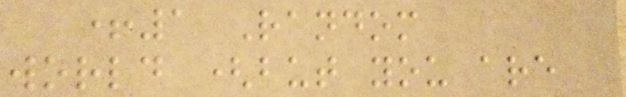+1 Random
world (but you are
